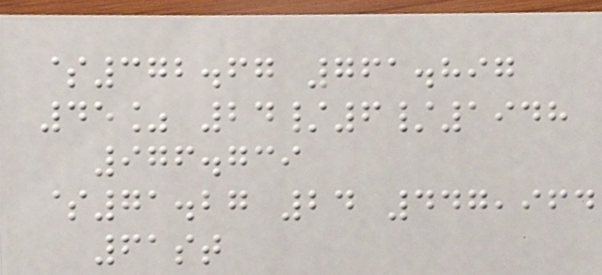$372.67 761.897
45% 24/6/1948
976.739
$71.27 24 447,964
61st
